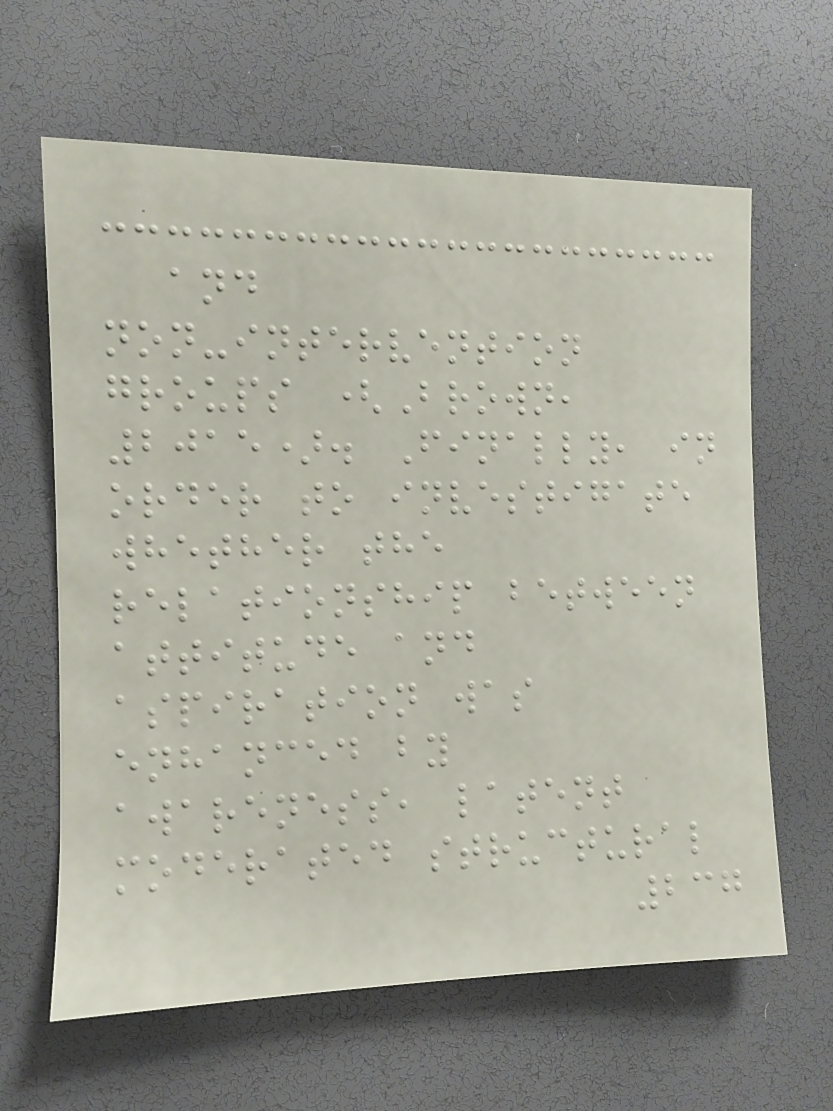and
non-intervention
groups (Brown,
2015). Finally, in
order to investigate
whether the
relationship between
attitude and
aspiration was
enhanced by
awareness, latent
moderated structural
237
